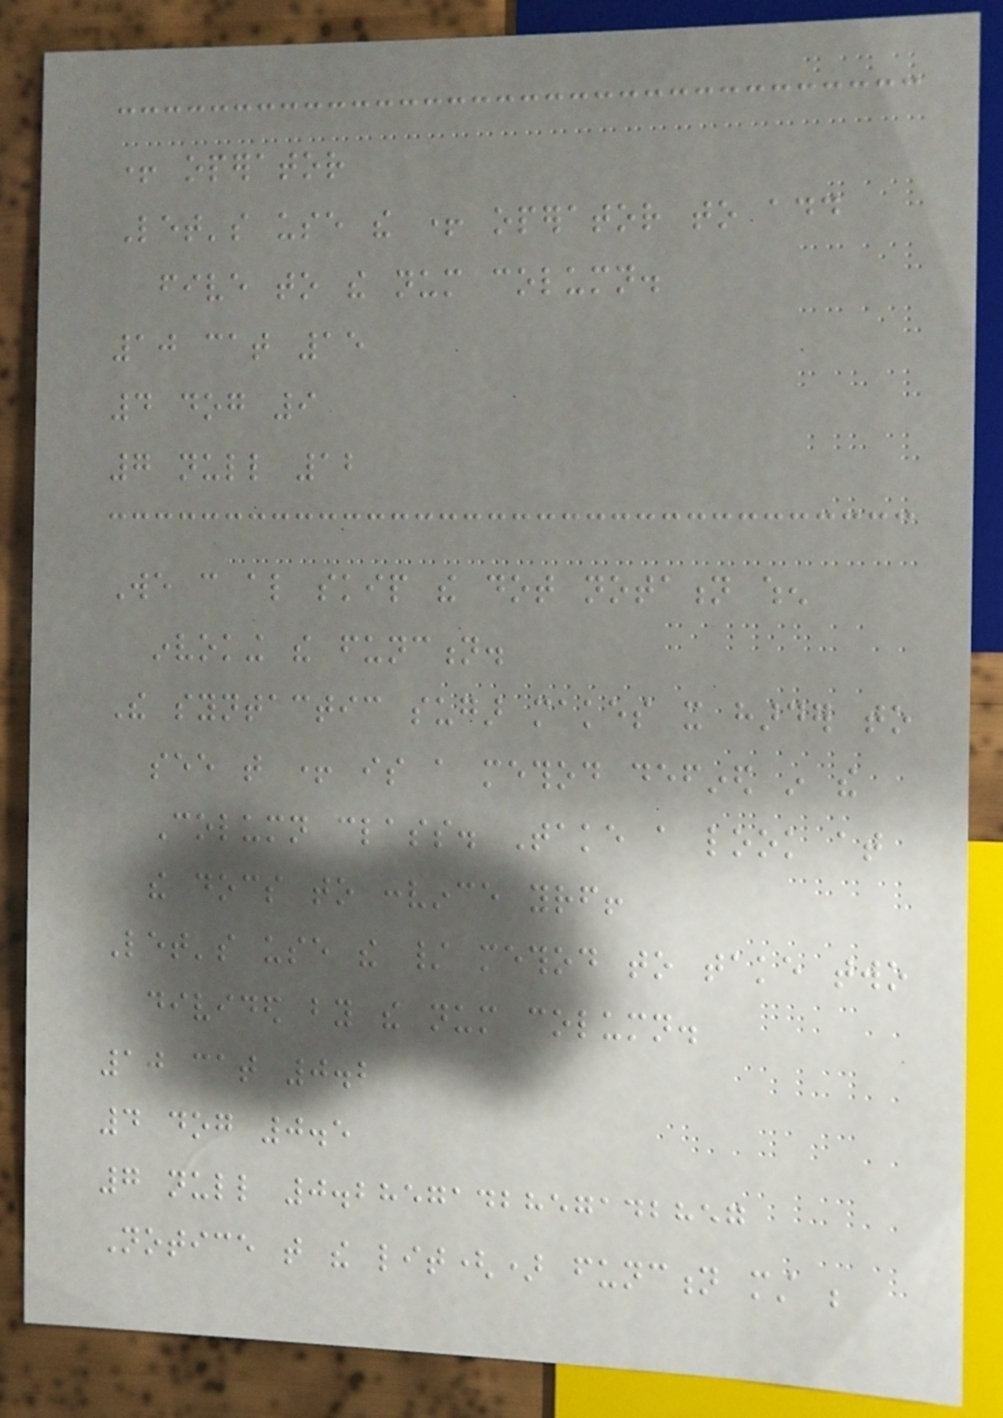+ operator
Let's use the + operator to add
five to the num column.
10 cat 15
4 dog 9
7 null 12
We can also skip the dot notation when
invoking the function.
The syntactic sugar makes it harder to
see that + is a method defined in the
Column class. Take a look at
the docs to convince yourself!
Let's use the / method to take two
divided by the num column.
10 cat 0.2
4 dog 0.5
7 null 0.2857142857142857
Notice that the lit() function must be
